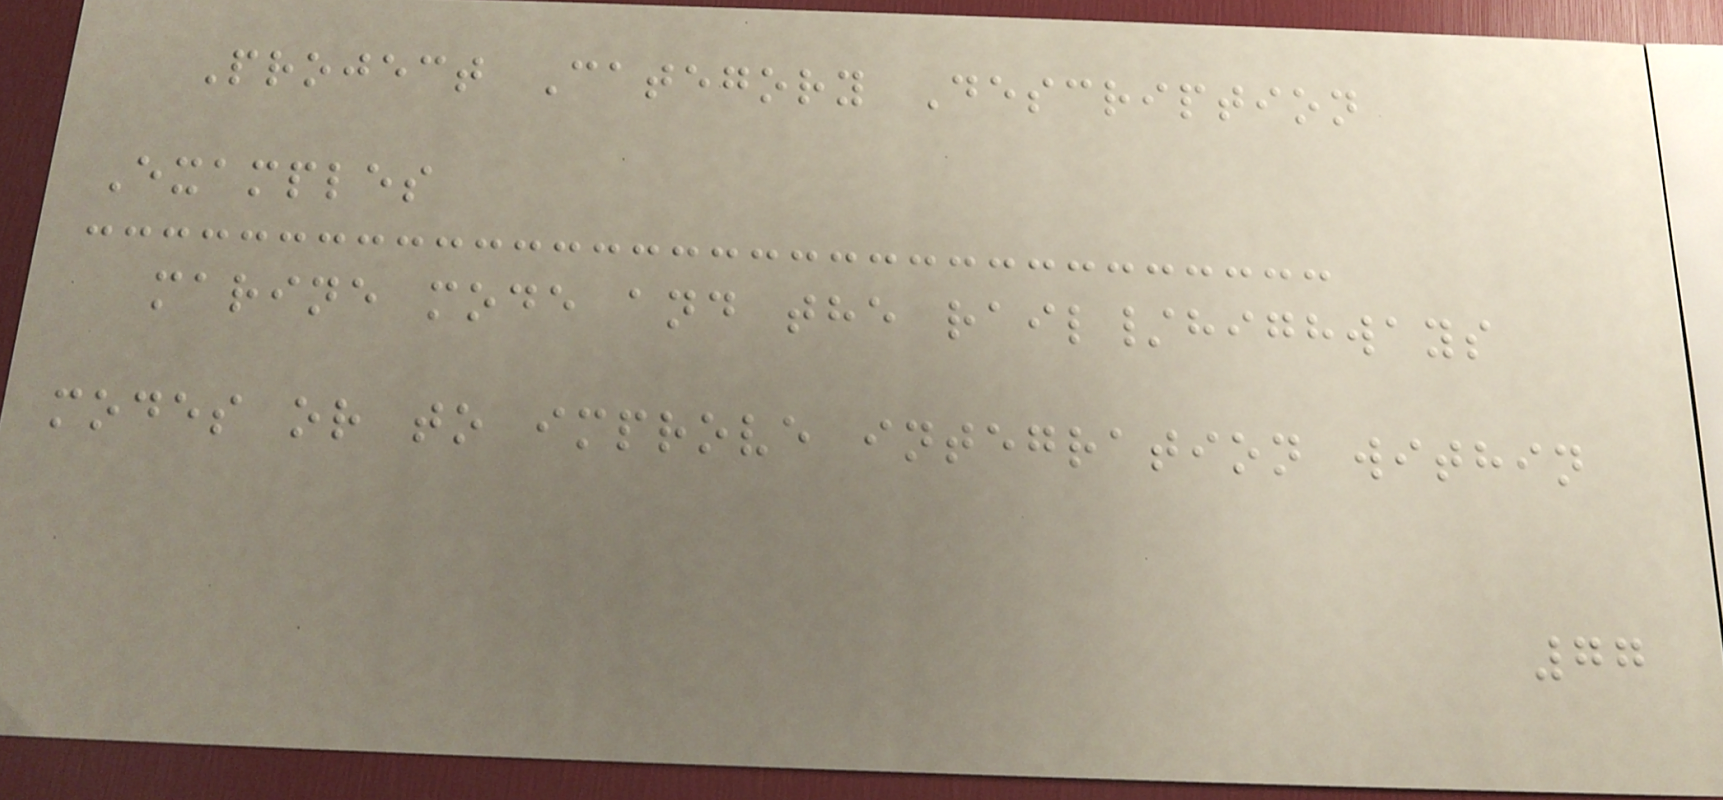Project Category Description
Examples
marine mode and the rail/highways
modes or to improve integration within
77
